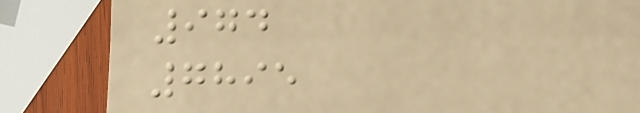974
7895
